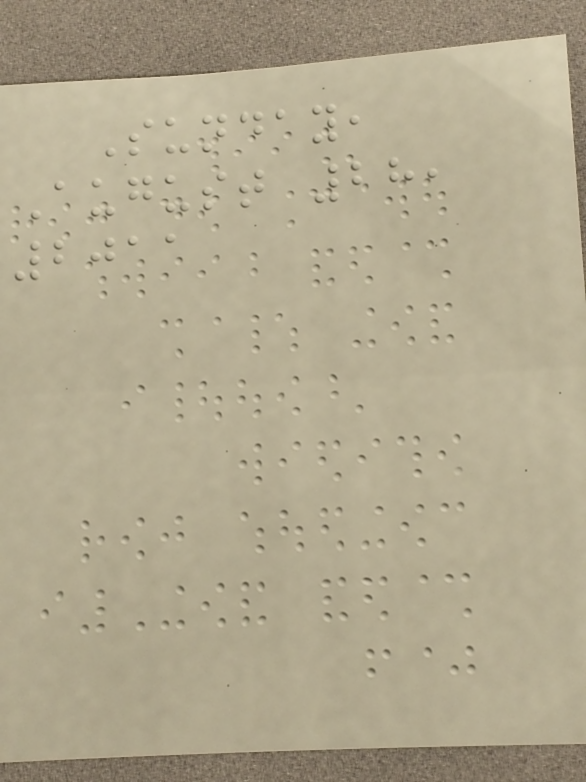Sunday,
August 28,
2011
